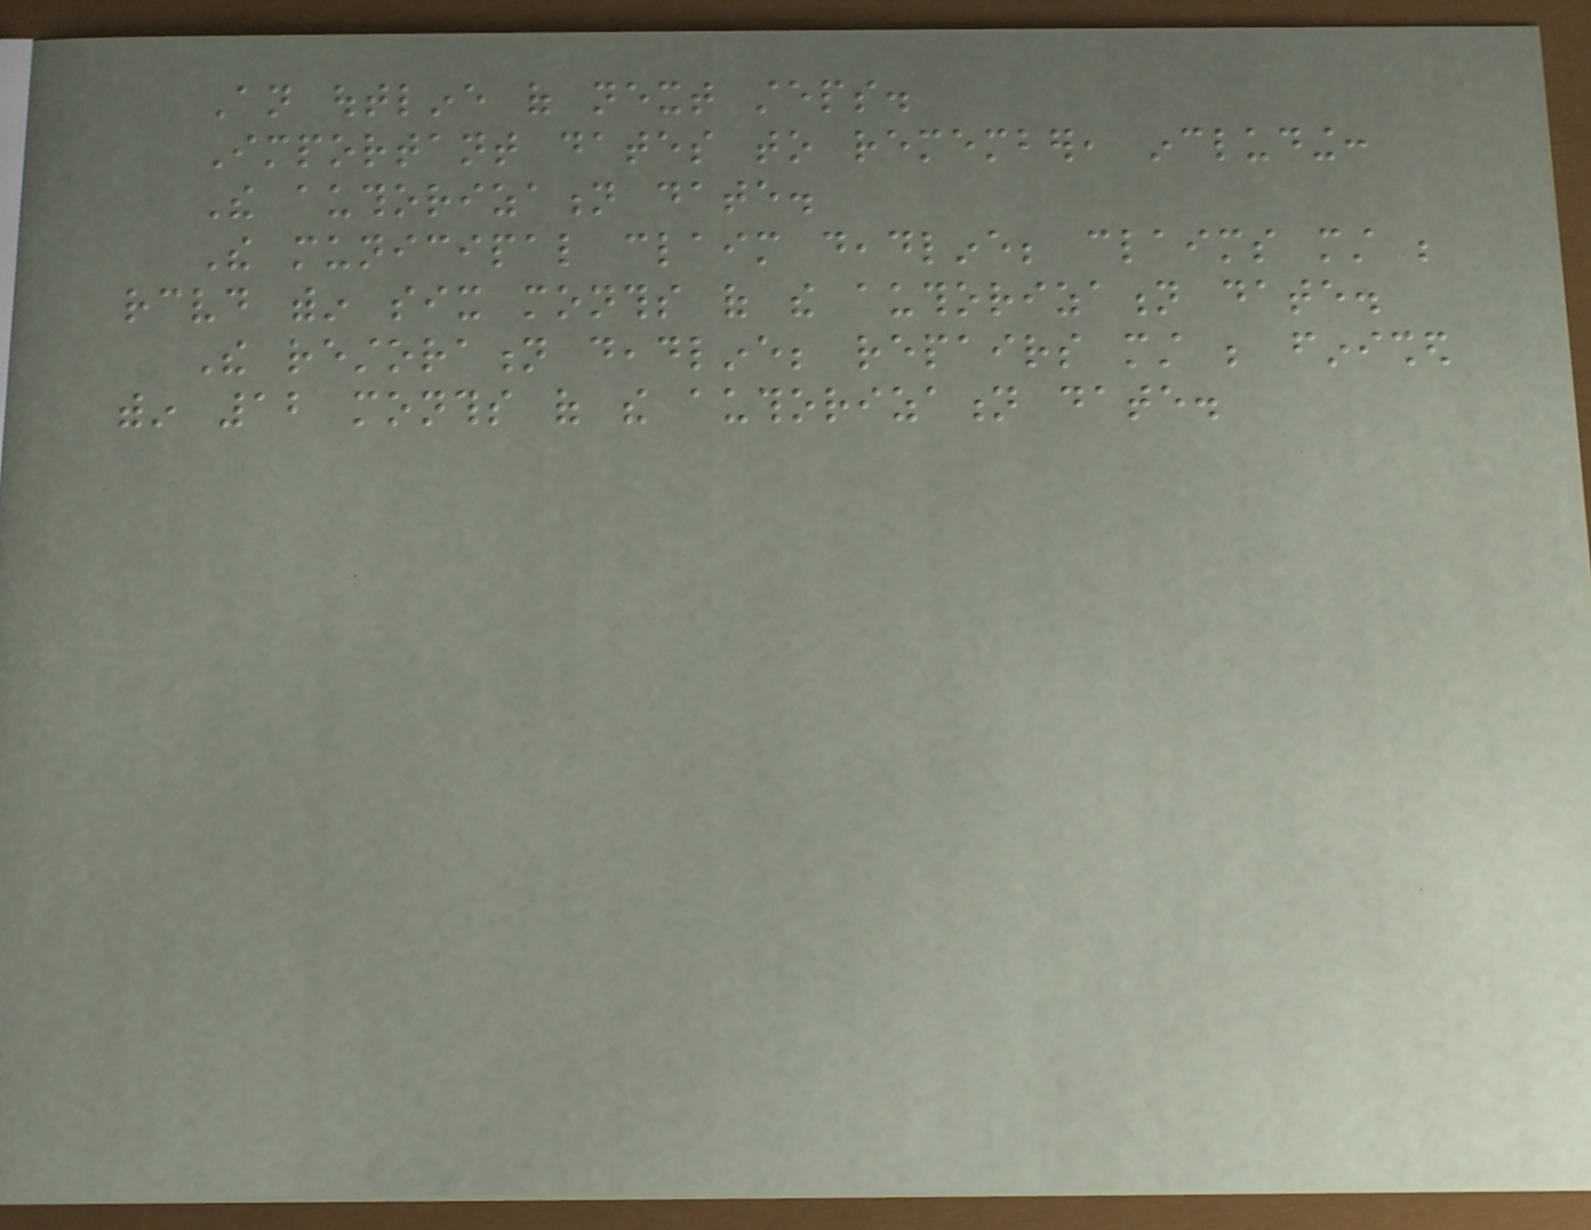An outline of next steps.
Important dates to remember, including:
The authorization date.
The municipal claim deadline; claims must be
received within six months of the authorization date.
The restoration deadline; repairs must be finished
within 12 months of the authorization date.
